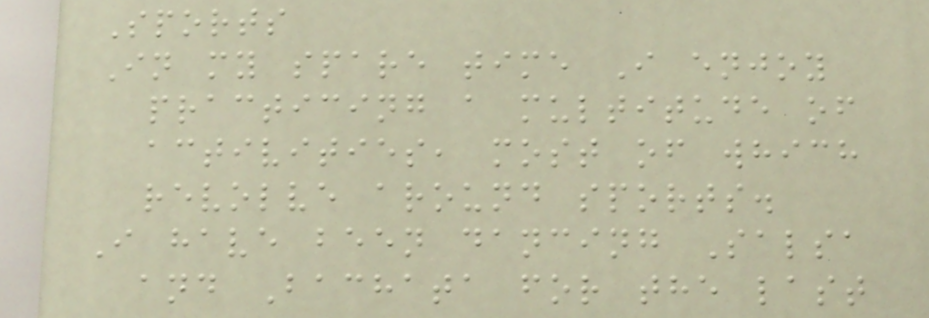Sports
In my spare time I enjoy
practicing a multitude of
activities, most of which
revolve around sports.
I have been dancing Salsa
and Bachata for the last
